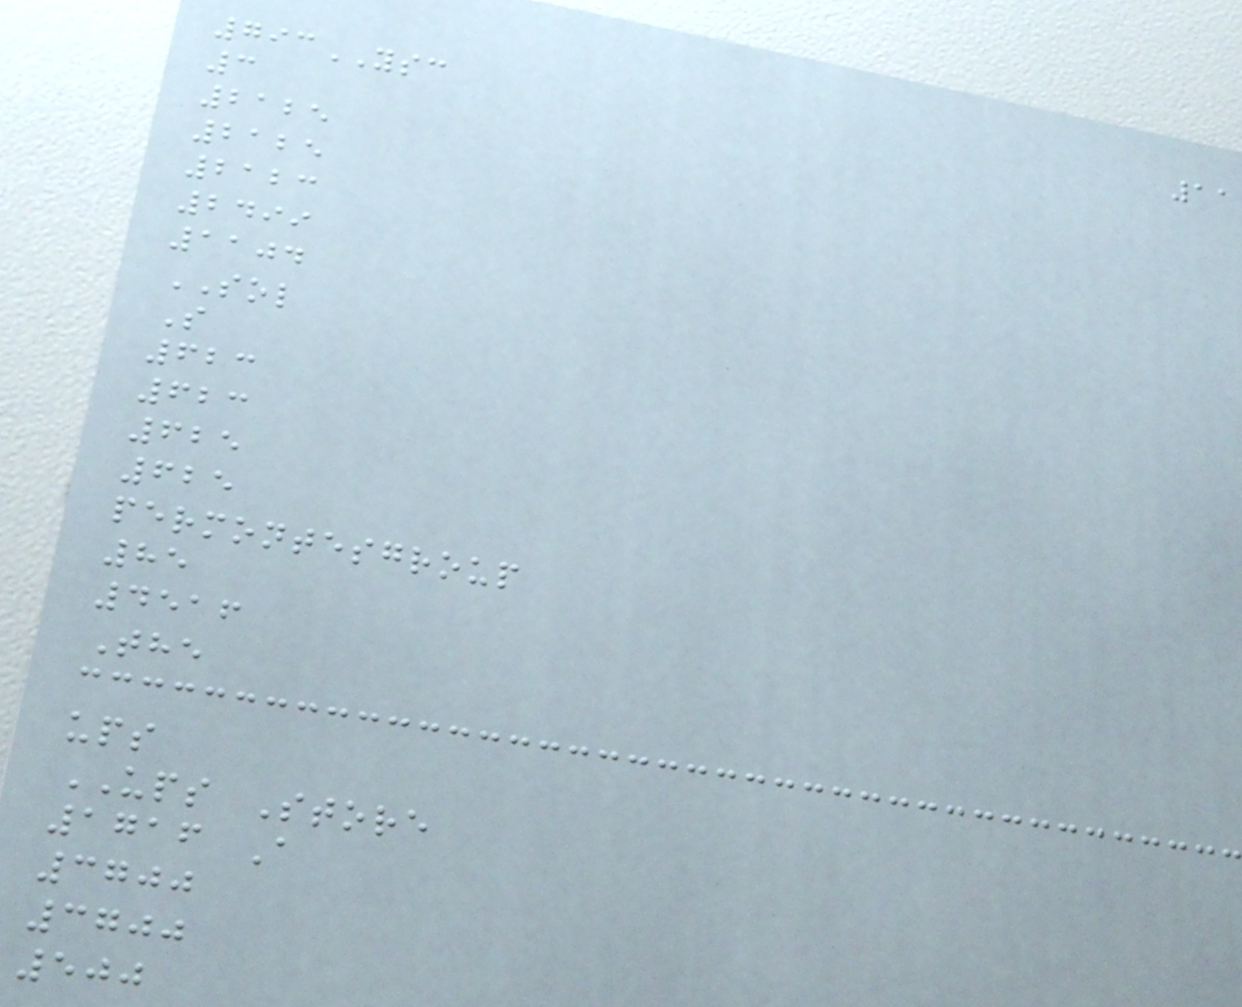11
793YSC
3
2125
2125
2123
2499
1104
SOL
S
623
623
625
625
permontesgroup
85
4516
The
ups
UPS Store
1716 A
3700
3700
500
